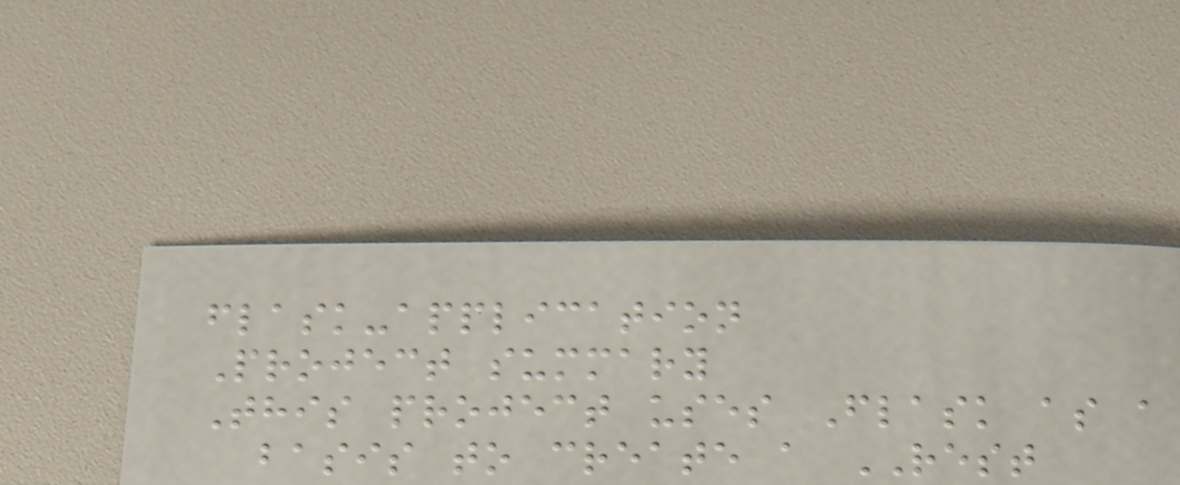flask-application
Project summary
This project uses Flask as a
basis to create a REST
